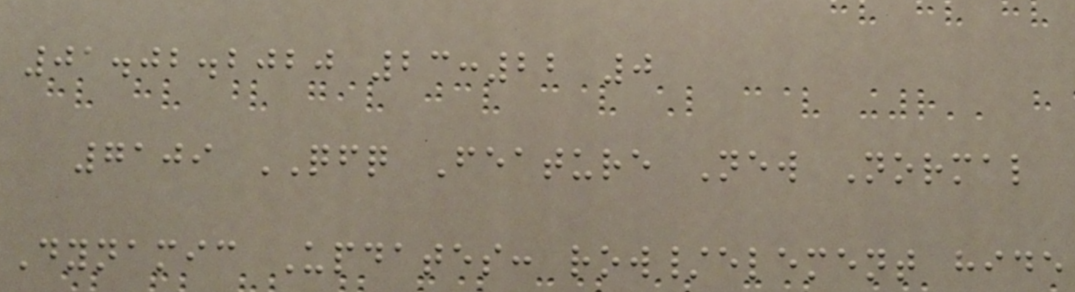01.02.2020 23:22 0
7109 QFQ Feature New Normal
Dynamic Updates: row/element hide
